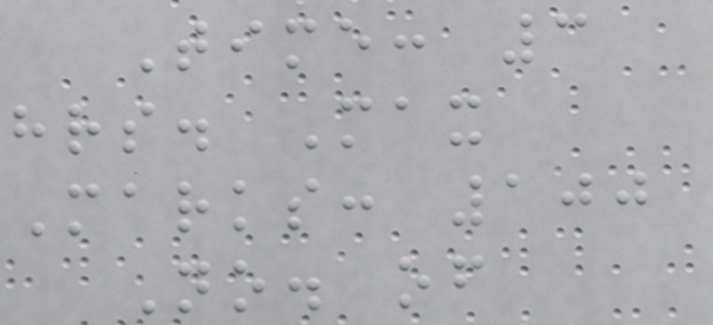Time: 3
hrs. Max
Marks: 100
No. of
